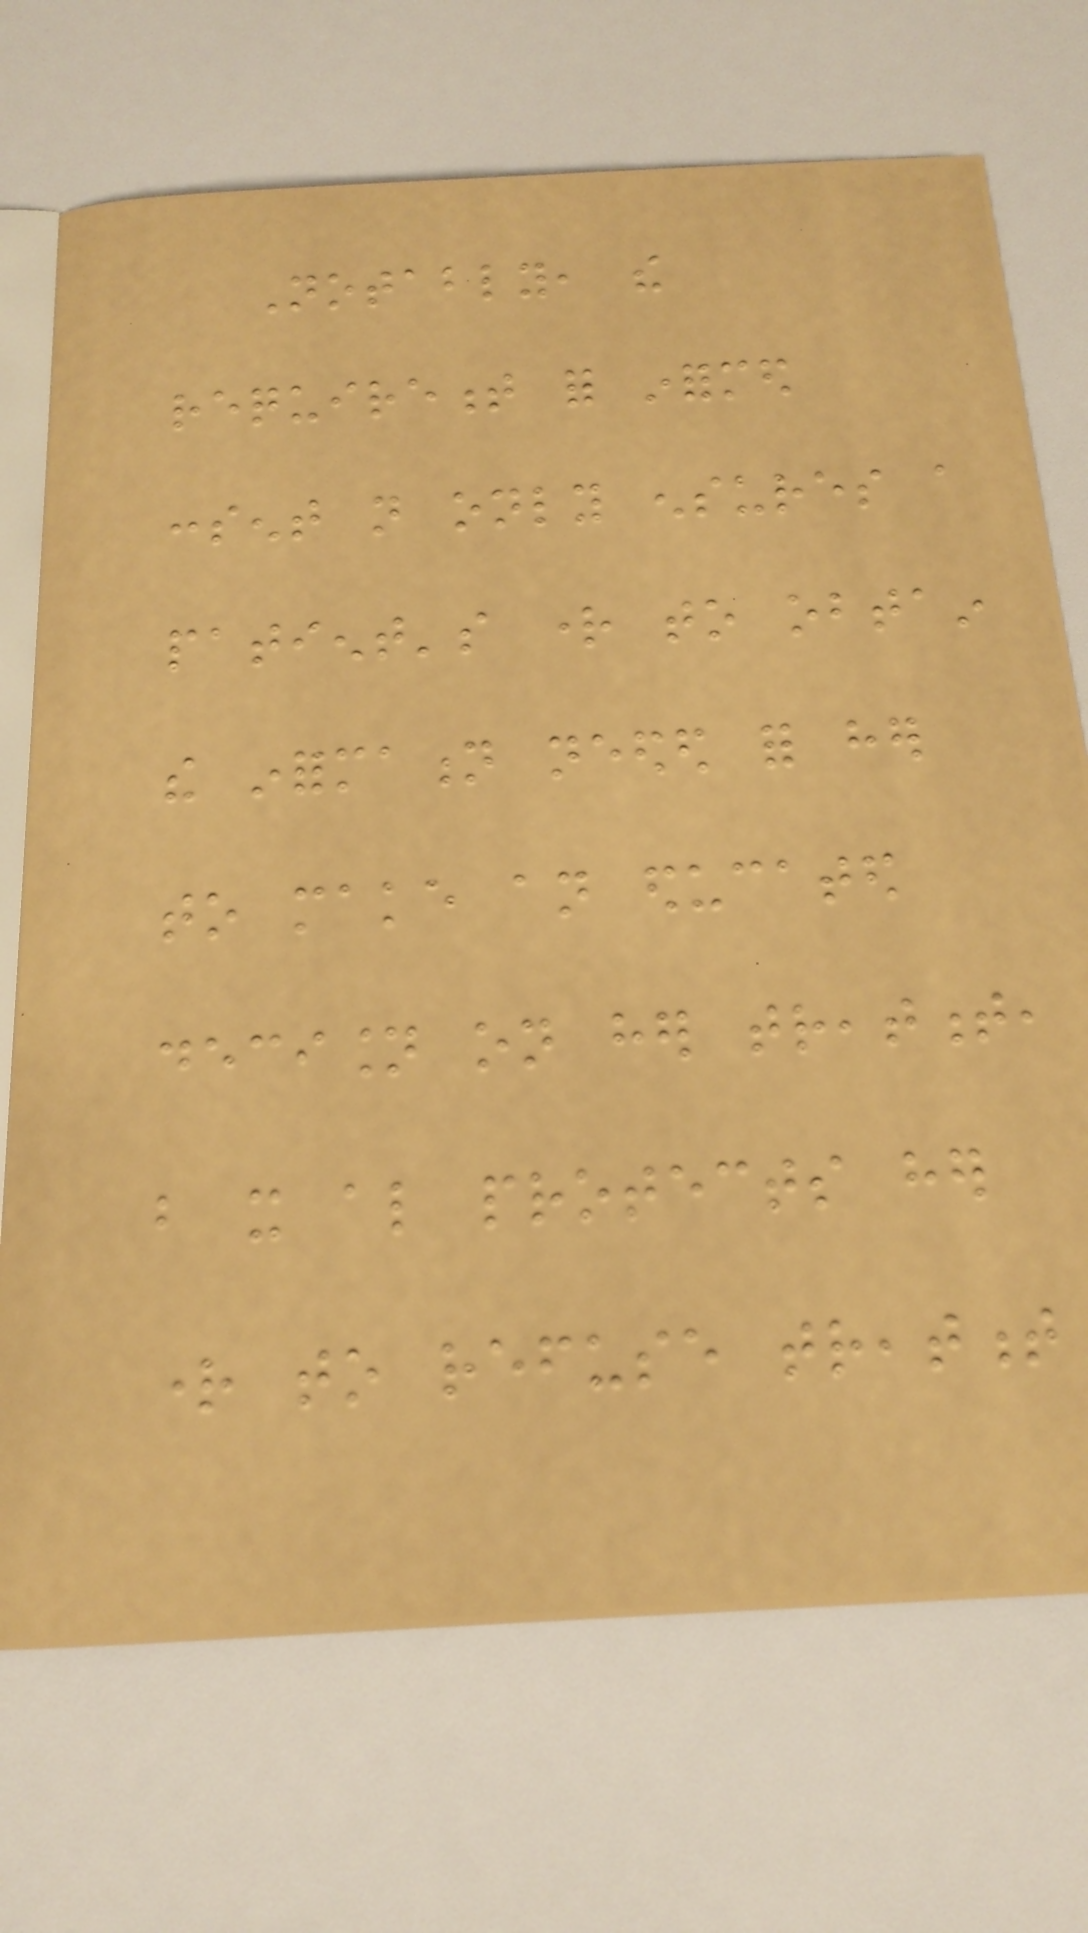Notably, the
requirement for informed
consent not only ensures a
patient's right to obtain
the information needed for her
to make an educated
decision on her treatment,
but it also protects her
right to refuse treatment
